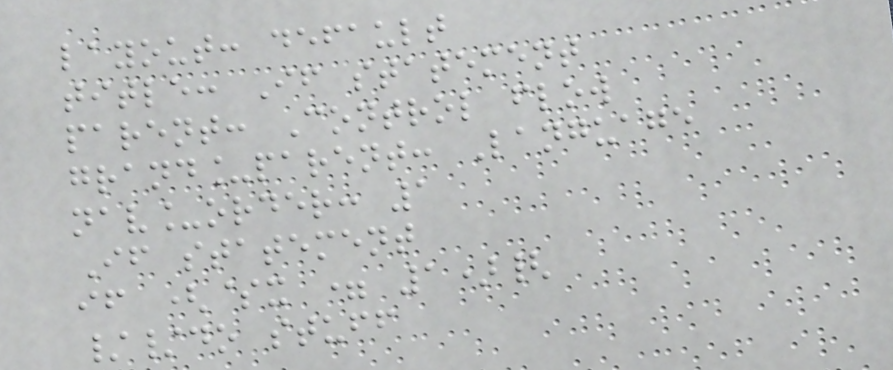layout: default
title: If statement
parent: Control flow
grand_parent: Language
nav_order: 1
If statement
if ($x = 1){
//do stuff
